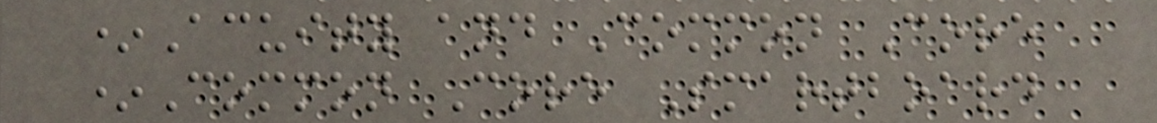*Acuity and Common Core
*Common Core Smartboard
